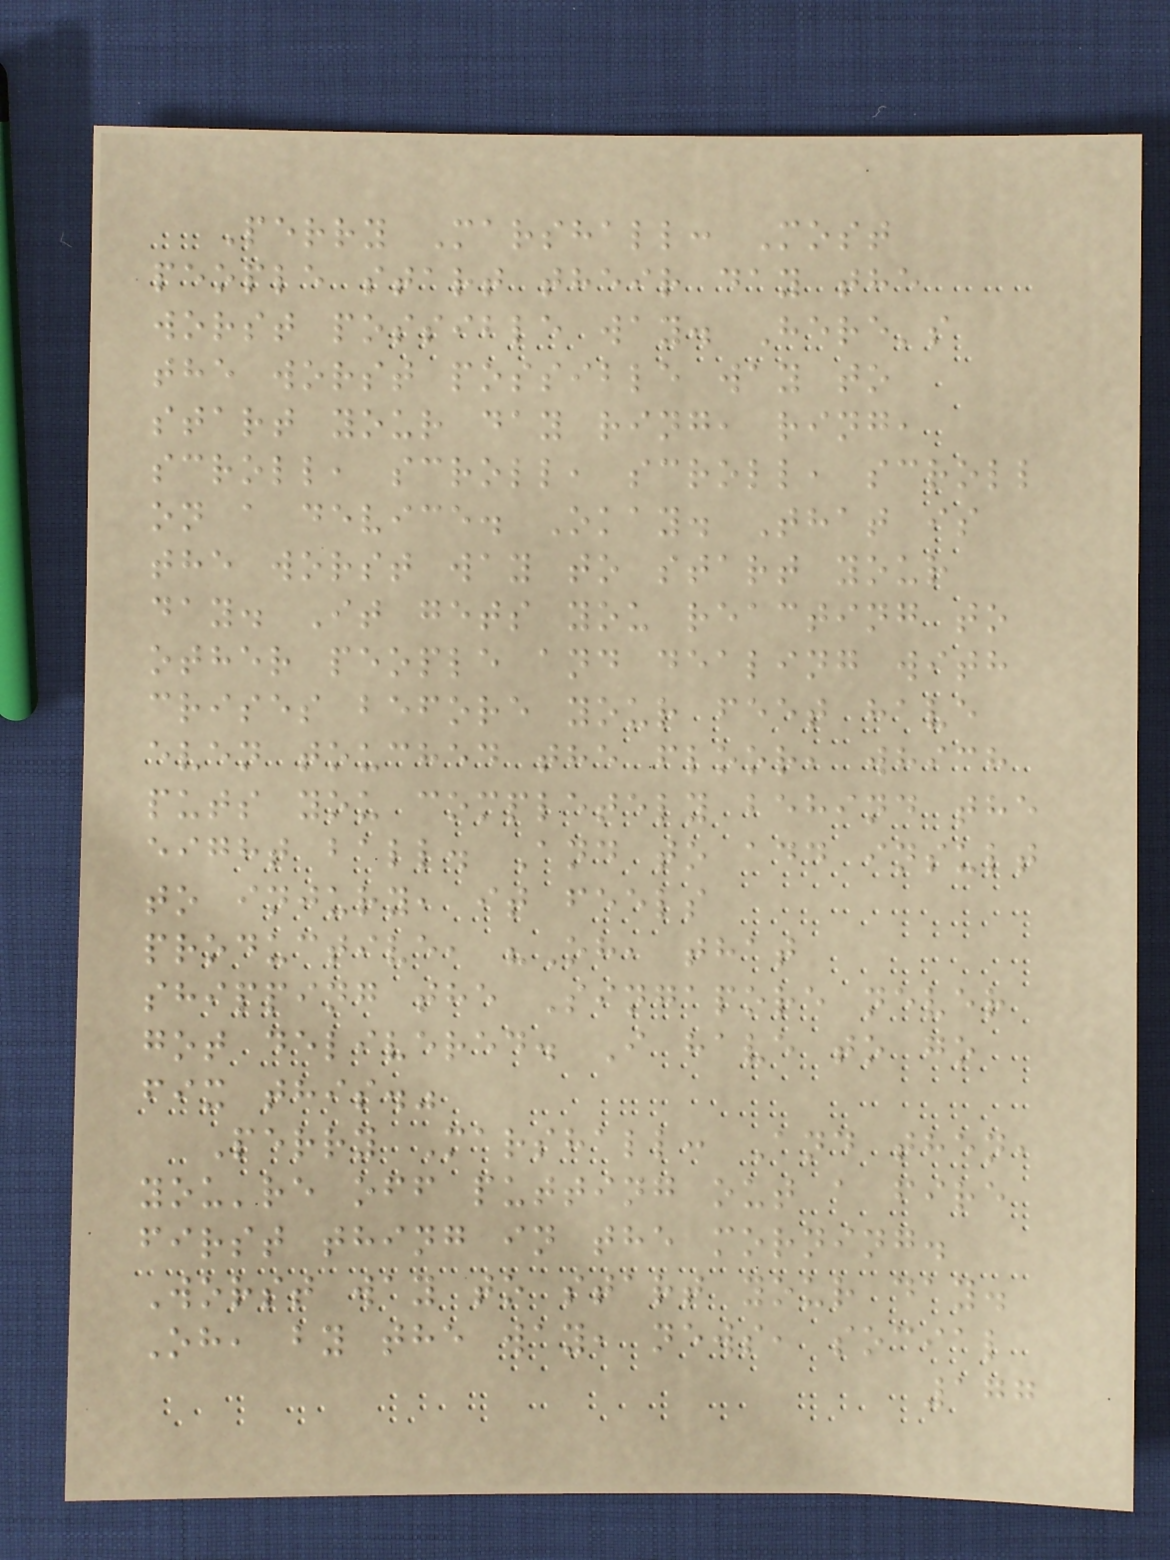Perry Marshall: Most
people start their day the
worst possible way. Here's
the worst possible way to
start your day ring, ring,
scroll, scroll, scroll, scroll
on a device. Okay. That is
the worst way to start your
day. It gets you reacting to
other people and dealing with
crises before your feet have
even touched the floor, which
puts you completely behind the
eight ball. And to add insult
to injury, it feels
productive, "Oh, that
shipping the Singapore never
got delivered. I have to go
fix this."
Perry Marshall: And then,
you're off putting out a fire
first thing in the morning.
Worst way to start your day.
Oh, by the way, news, social
177
